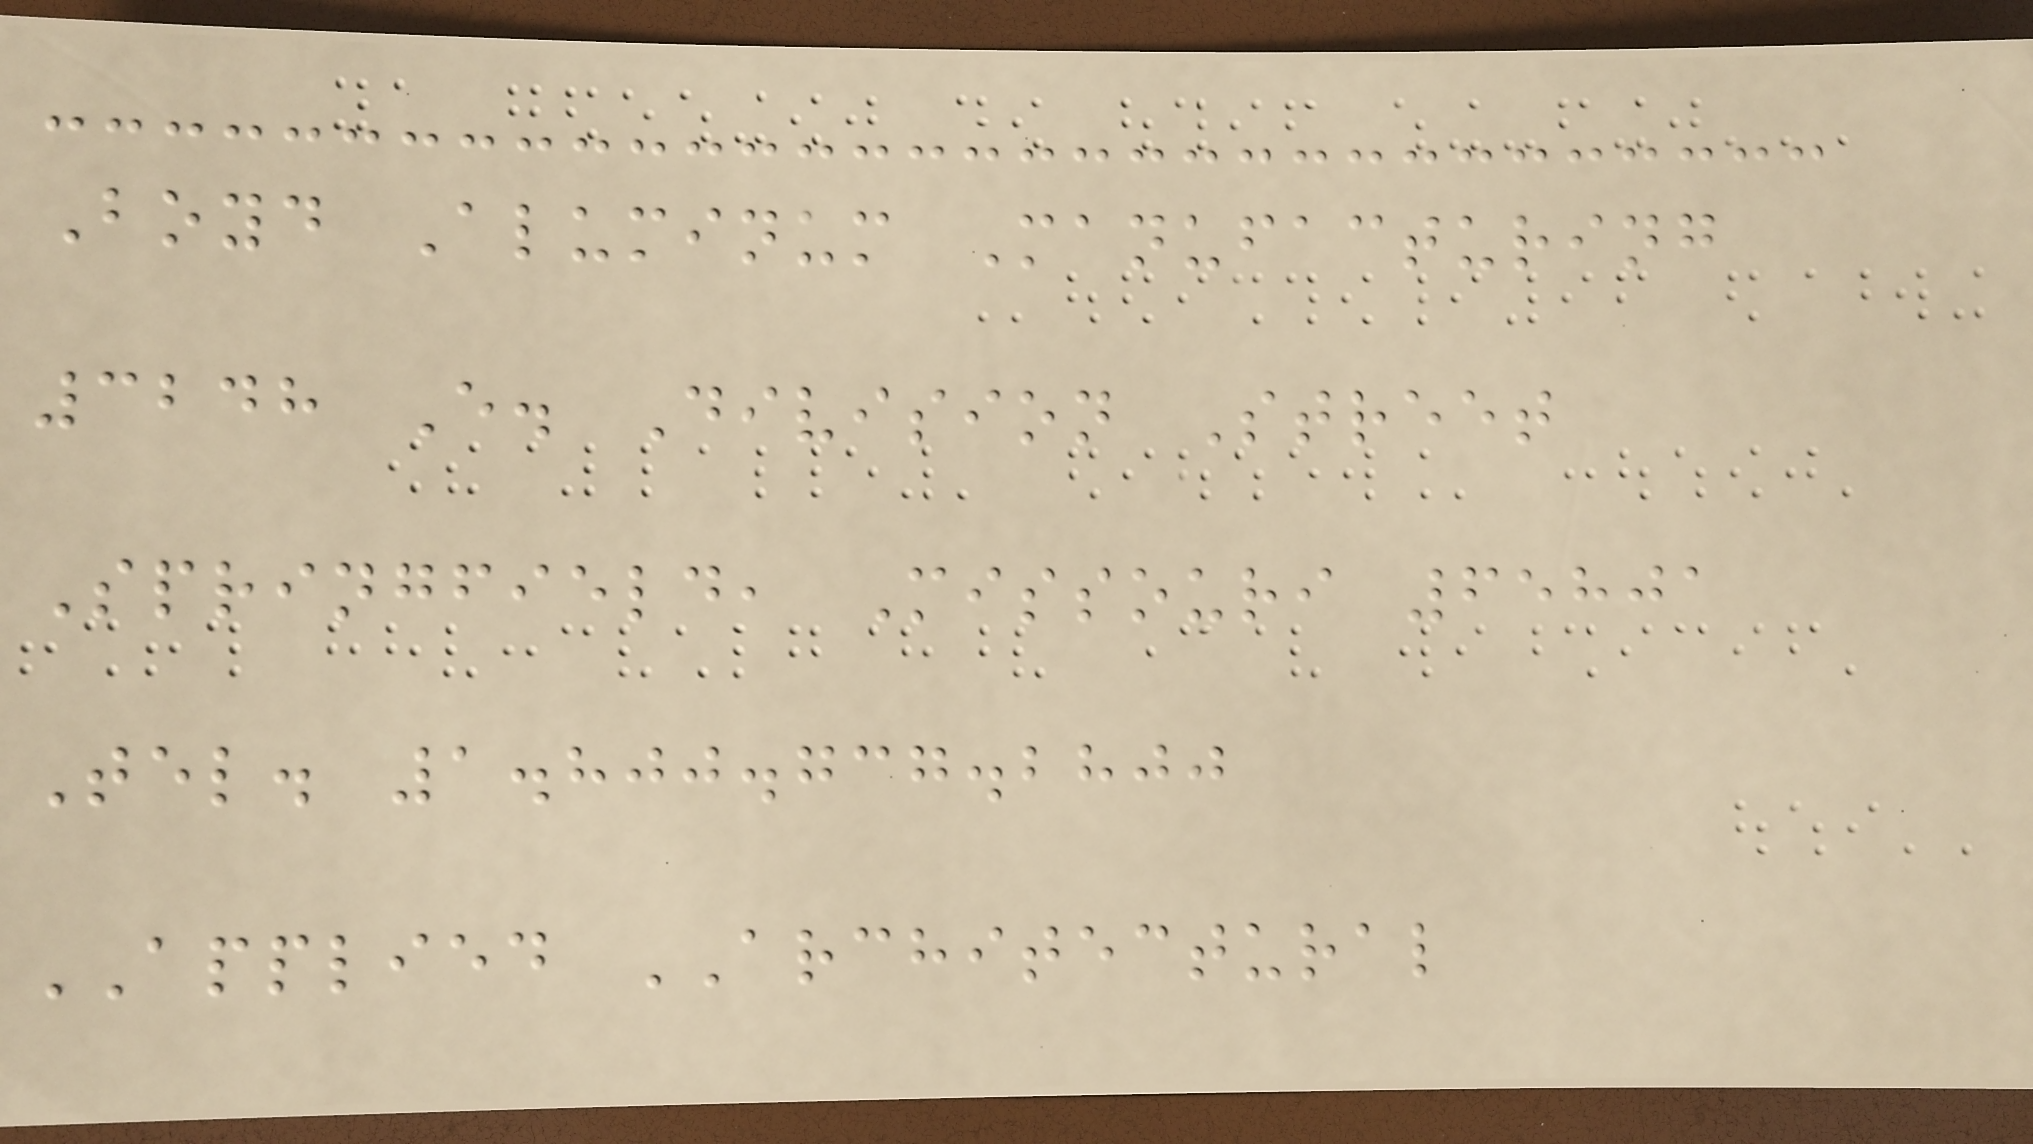Boyd Aluminum Manufacturing
3248 E. Division Street
Springfield, Missouri 65801
Tel. 1.800.737.2800
APPLIED ARCHITECTURAL
